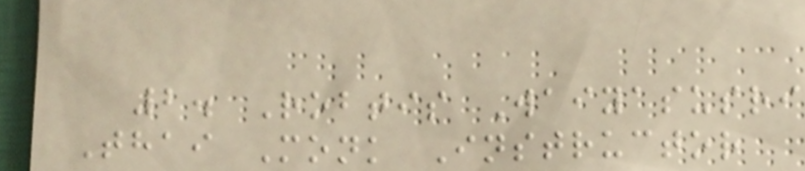2. Robtis Waiyasusri
Thai Monk Instructor
